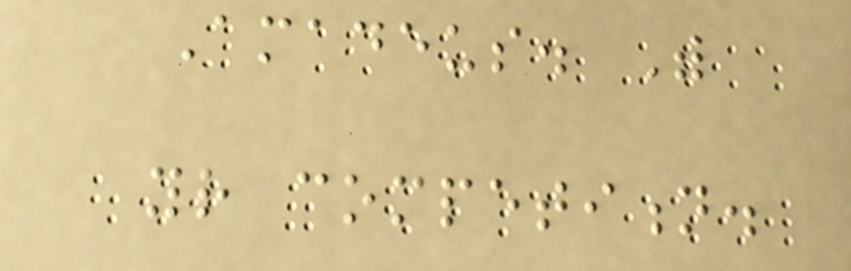Amadeus. With
your competition.
